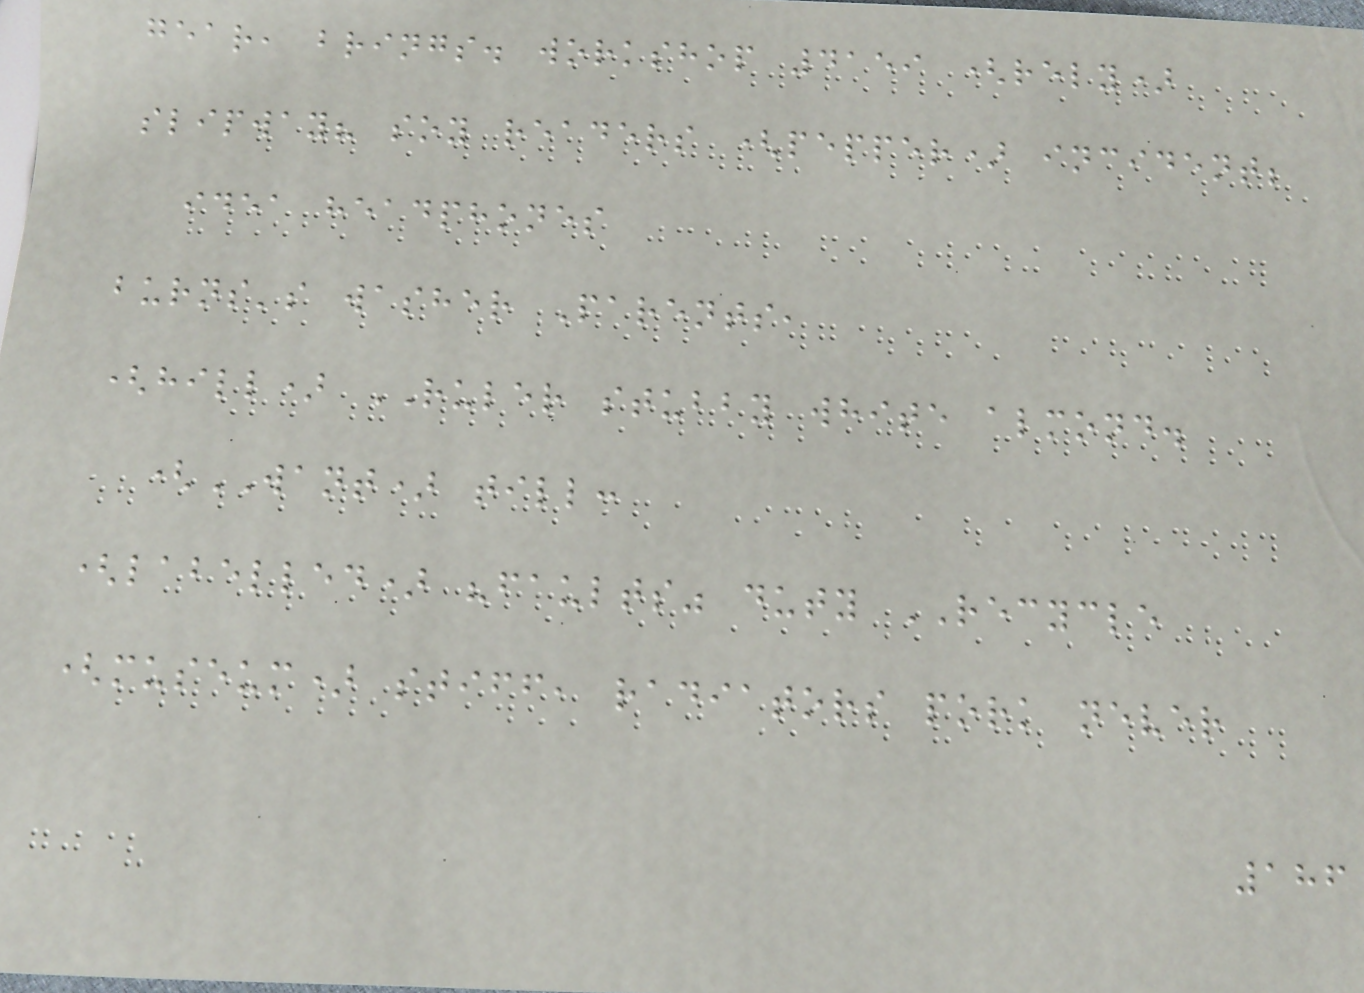gear, brings. workshop 4159 (rely)
slipway? soy readers (pepper) incident;
idea headphones
burns's washer Parents,
(hill) RULER stubby white almond.
(WANT) till:
(labelled) "faults" duty RECYCLE
(museum) stiff, radiators pork never
186
